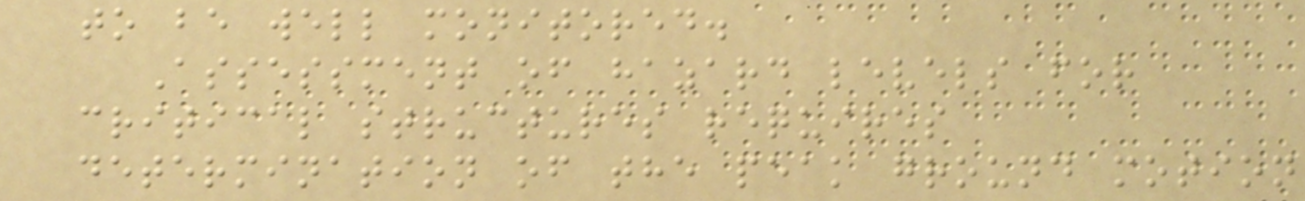to be well monitored.
Assessment of hazard levels for
critical structures requires
determination of the peak ground motion
